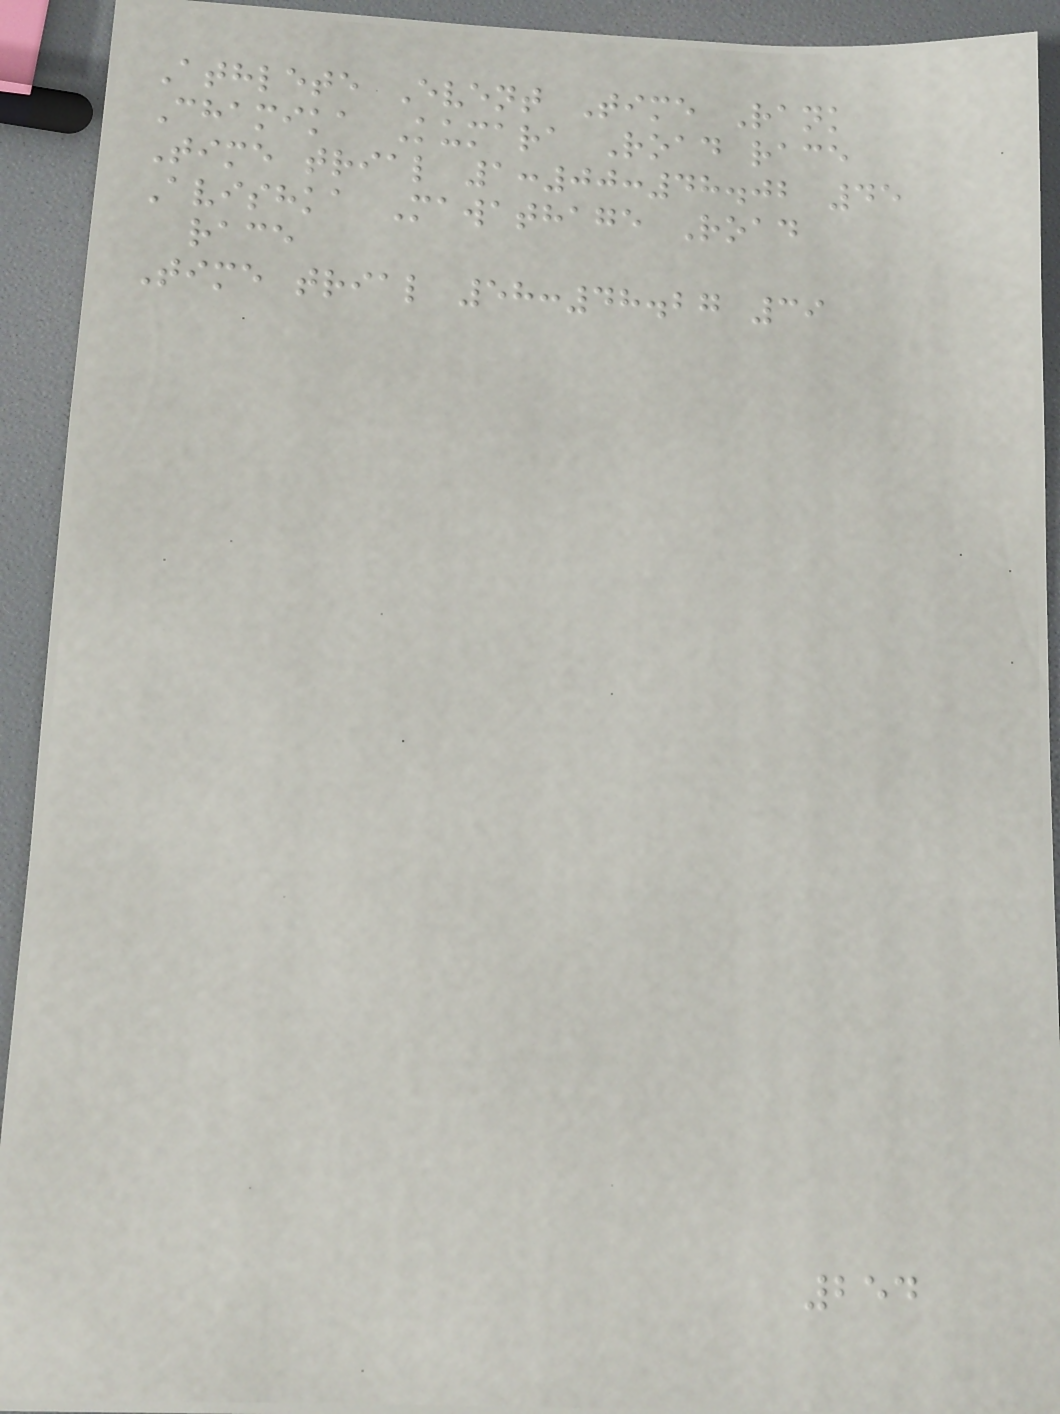Athlete Event Time Rank
Chamika Kumara Road race
Time trial 1:00:48.02 45
Avishka Mawathage Road
race
Time trial 58:48.27 39
254
